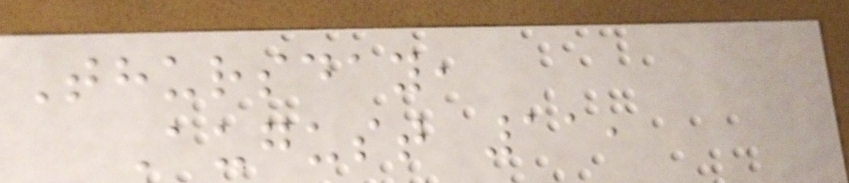Thursday,
August 11,
